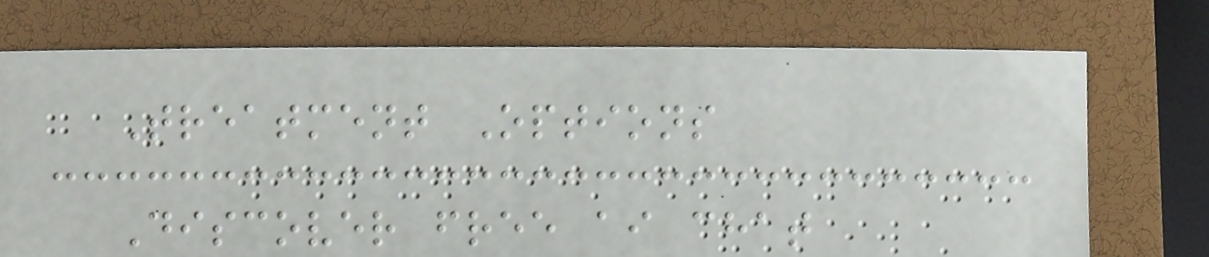Treatment Options
Discover free ai chat
